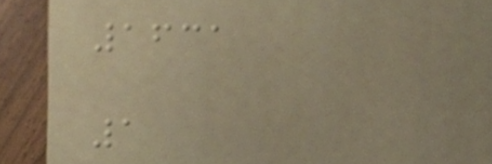1631
1
